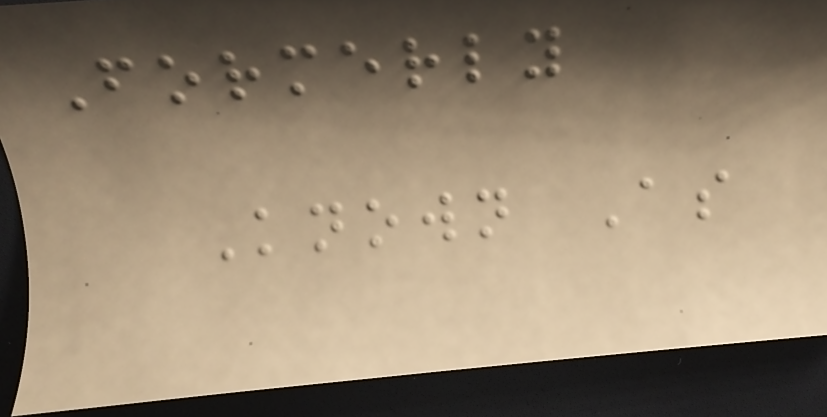Formerly
Known As
